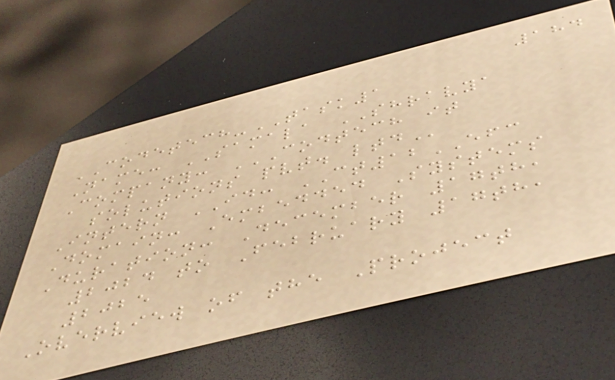184
CODETECH-TASK1
Name: SAMALA SHRAVYA
Company: CODTECH IT
SOLUTIONS PVT. LTD
Intern ID: CT12EFC
Domain: Embedded Systems
Duration: December 17th,
2024 to February 17th,
2025
Overview of the Project
